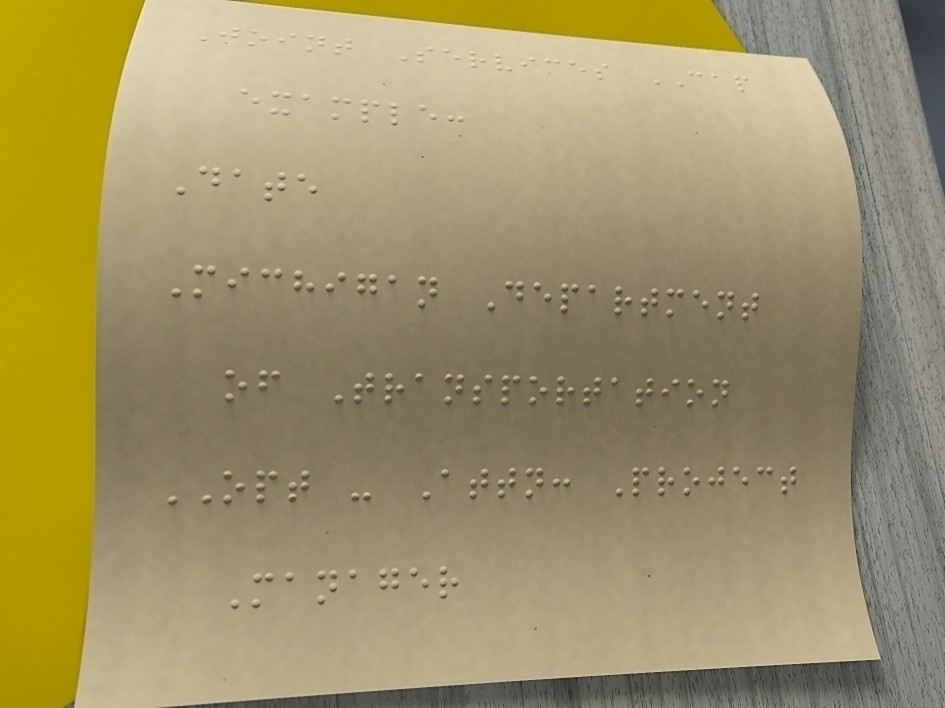Joint Services CAP
example:
Date
Michigan Department
of Transportation
OPT - Attn: Project
Manager
